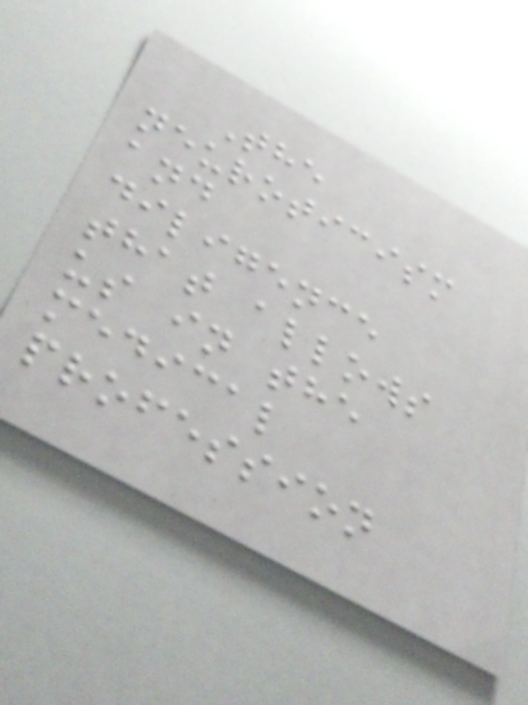The
neuroticism
and
diligence
that allows
us in the
medical
profession
